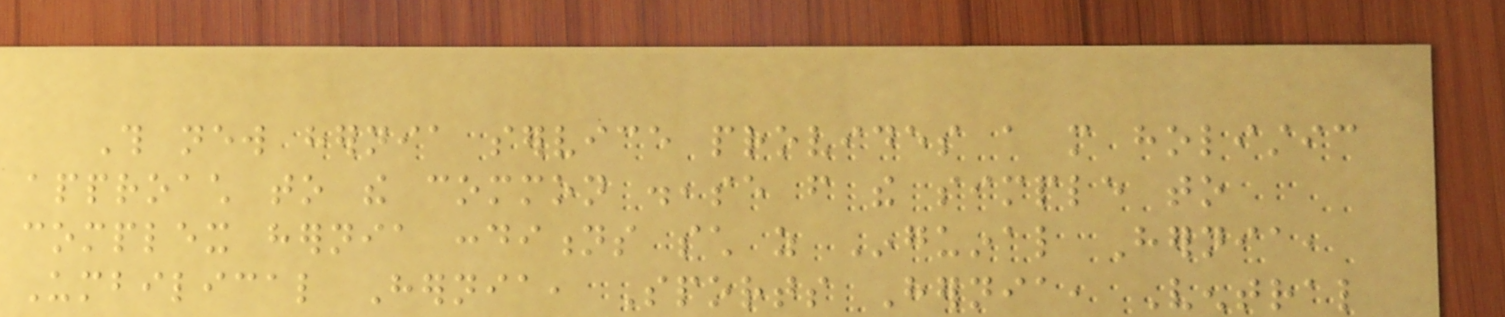This new hernia service provides a more holistic
approach to the common disease from the simple to
complex hernia conditions such as Inguinal Hernia,
Umbilical Hernia, Sports Hernia, Ventral
